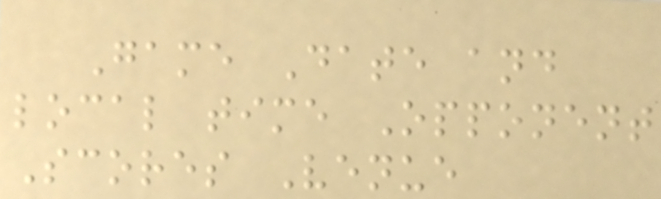Game Date and
local time Opponent
Scores Venue
